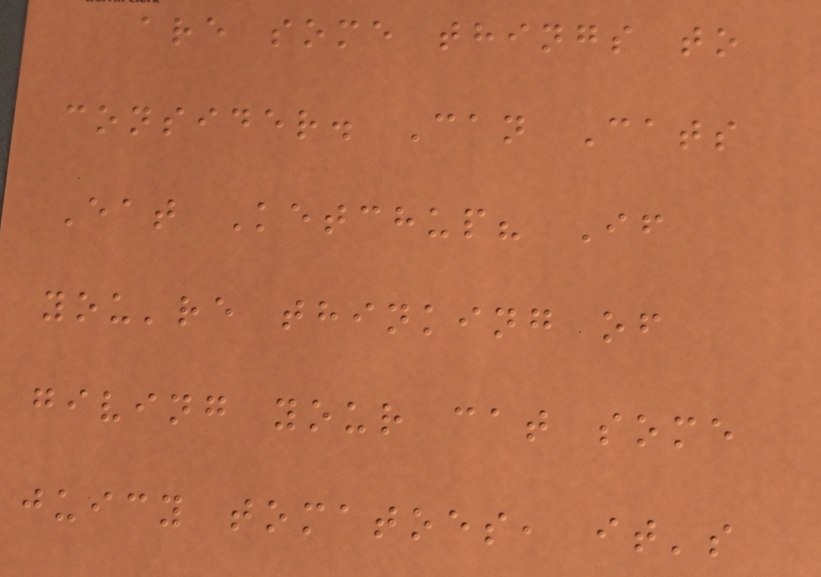are some things to
consider. Can Cats
Eat Ketchup? If
you're thinking of
giving your cat some
juicy tomatoes, it's
